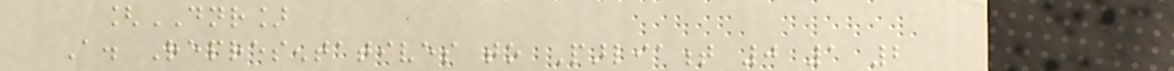[DNR]
A. Representatives to Parliament 0 1 2
